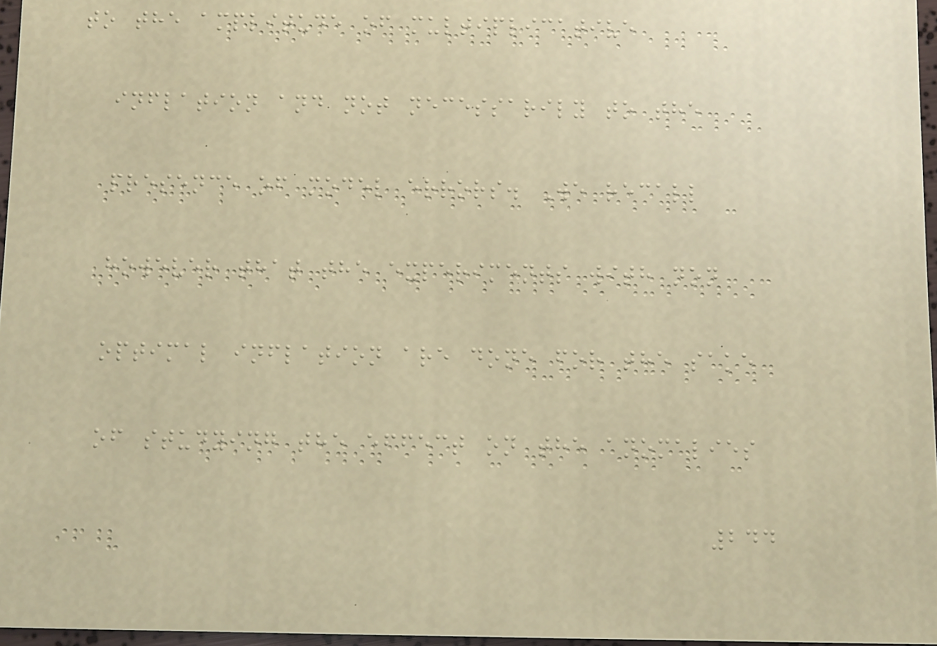to the amplitude of multiplicative
inflation and not necessarily to the
presence of model errors. We recall
however that the experiments with non
optimal inflation are done for the sake
of studying the effect on the anomalies
244
